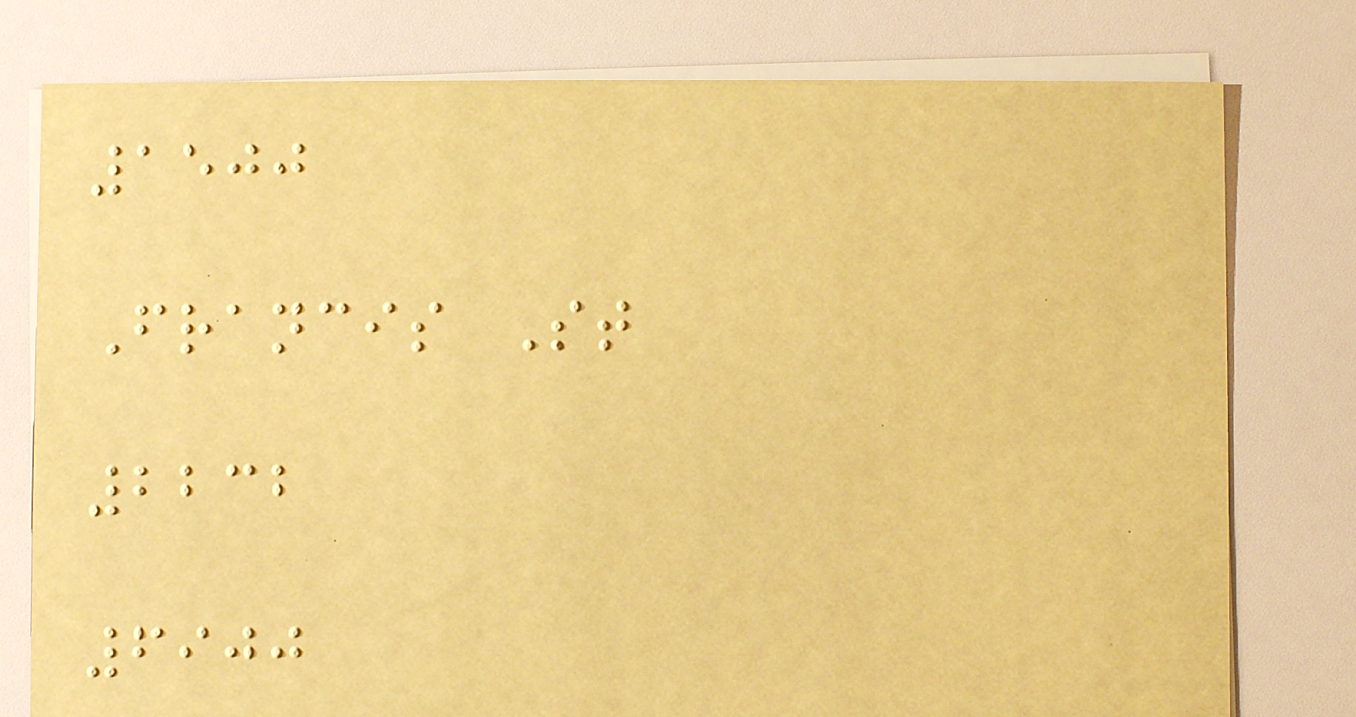1500
Francis St
2232
6900
